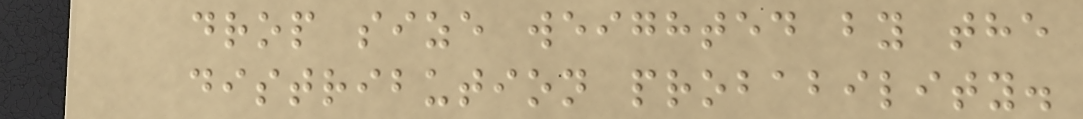drop size weighted by the
distribution probability.
